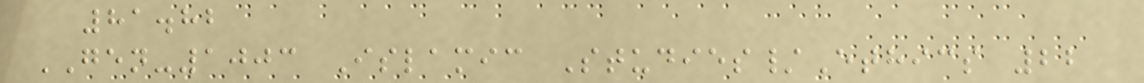81.82
GEN-1003 Islamic Studies/Ethics 22
